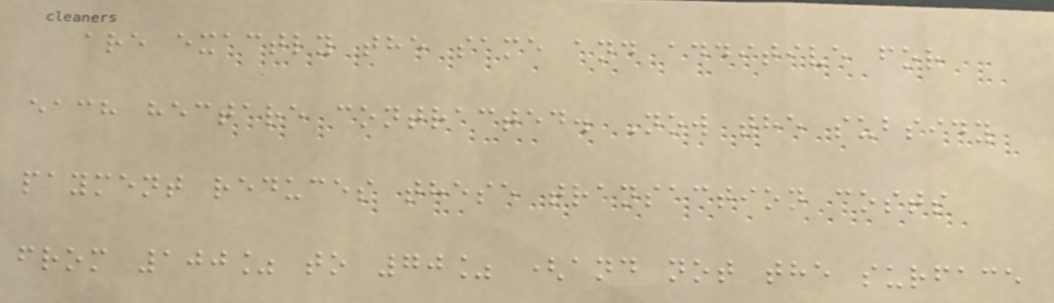are exactly the same and additive for
each hectare contracted. Now the subsidy
payment reduces these transaction costs
from 100% to 70% (and not the surface
